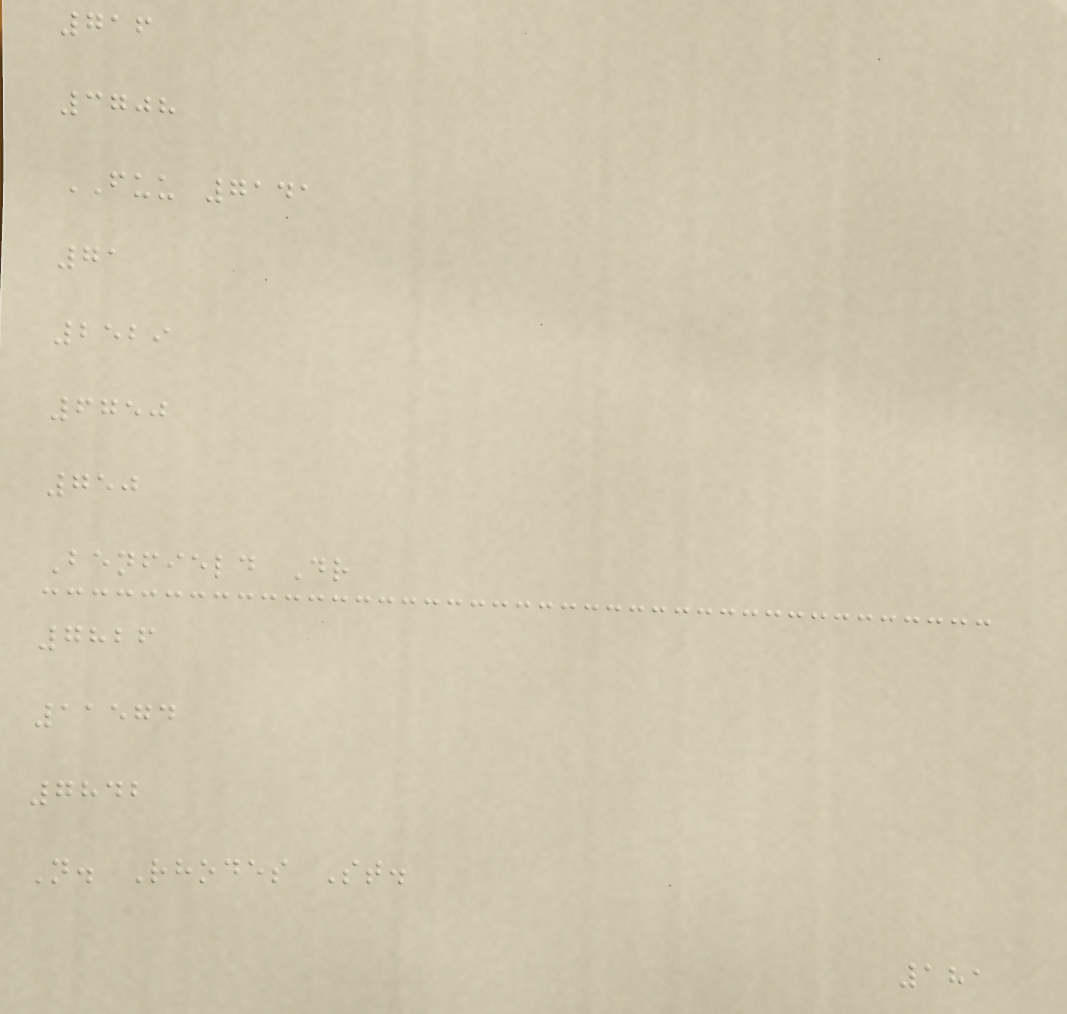716
3708
FUU 7141
71
2529
6750
750
Benfield Dr
7826
11574
7842
N. Rhodes St.
181
